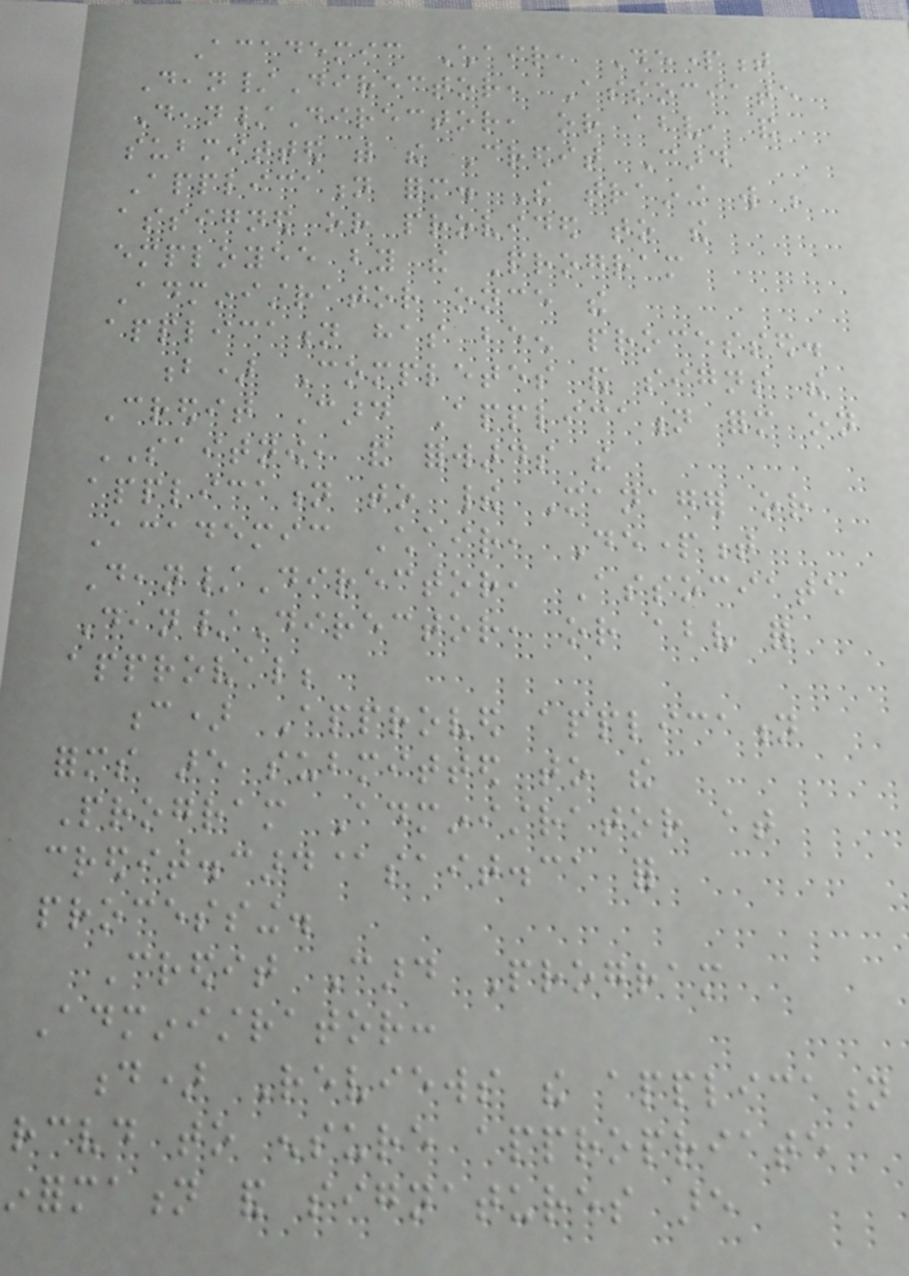Academic Chair, Department
Dean/Director, Associate
Dean/Director, or above, and
submitted with the Credit Card
Application form. The training will be
assigned or provided to the
employee by the Program
Administrator once the
application has been processed.
b) Completes and signs the
Credit Card Application form on
SAITNOW, and forwards the
application to their Manager or
Academic Chair, Department
Dean/Director, Associate
Dean/Director, or above for
approval;
c) Approved application
forms are submitted to the
Program Administrator at
credit.card@sait.ca for
processing.
Credit Card Program
Administrator:
d) Reviews the application
received to ensure appropriate
information and signatures are
